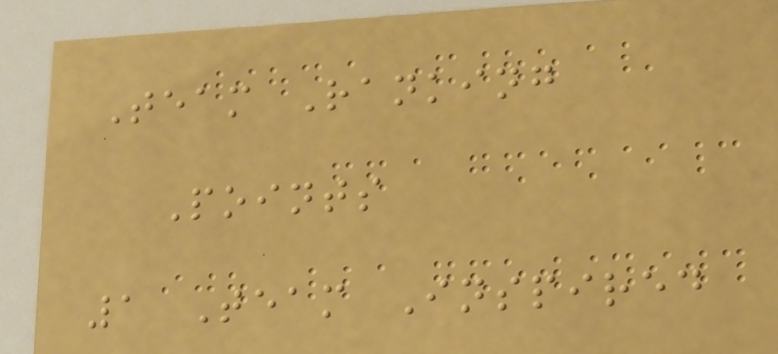Team Ranking
Points
1 Team Inspired
